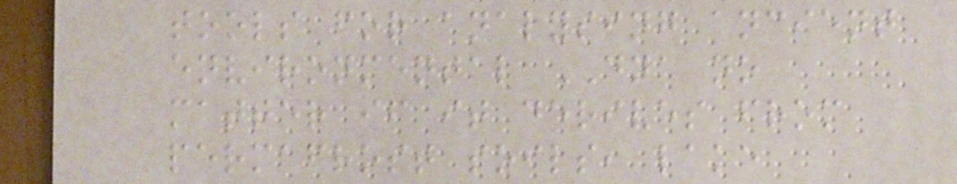tools for analysing ancient
environmental DNA no
matter if it derives from
permafrost soils, lake
